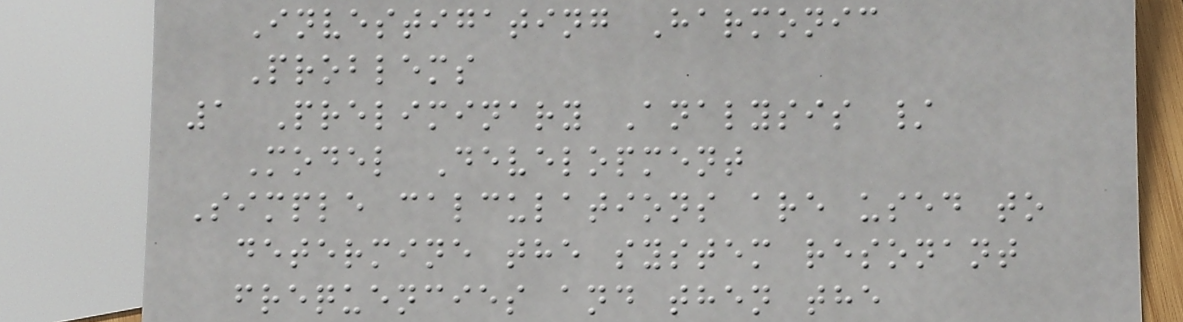Investigating Harmonic
Problems
1 Preliminary Analysis /
Model Development
Simple calculations are used to
determine the system resonant
frequencies and then the
